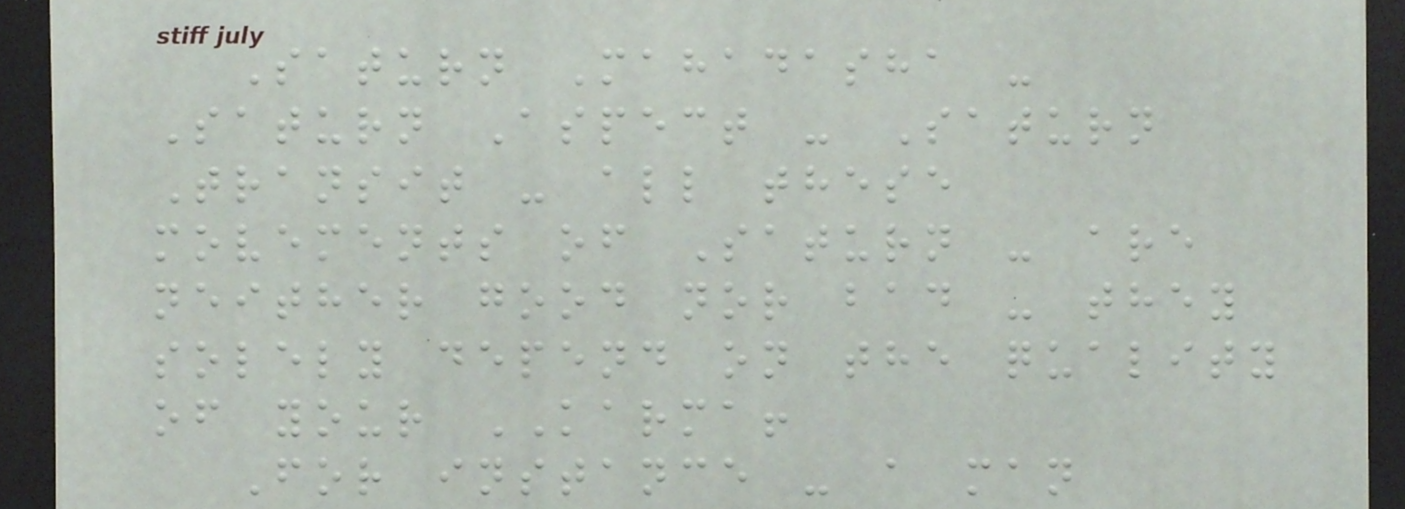Saturn Mahadasha -
Saturn Aspect - Saturn
Transit - all these
movements of Saturn - are
neither good nor bad - they
solely depend on the quality
of your KARMA!
For instance - a man
